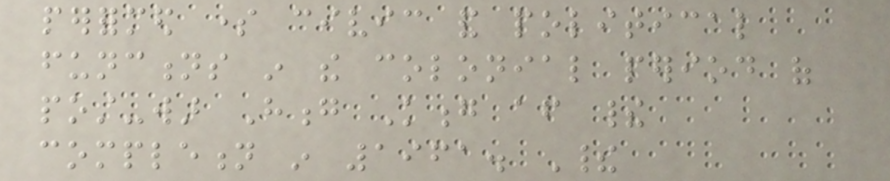performed some civic and political
functions in the colonial period of
post-war Hong Kong after their
completion in 1961. Their
